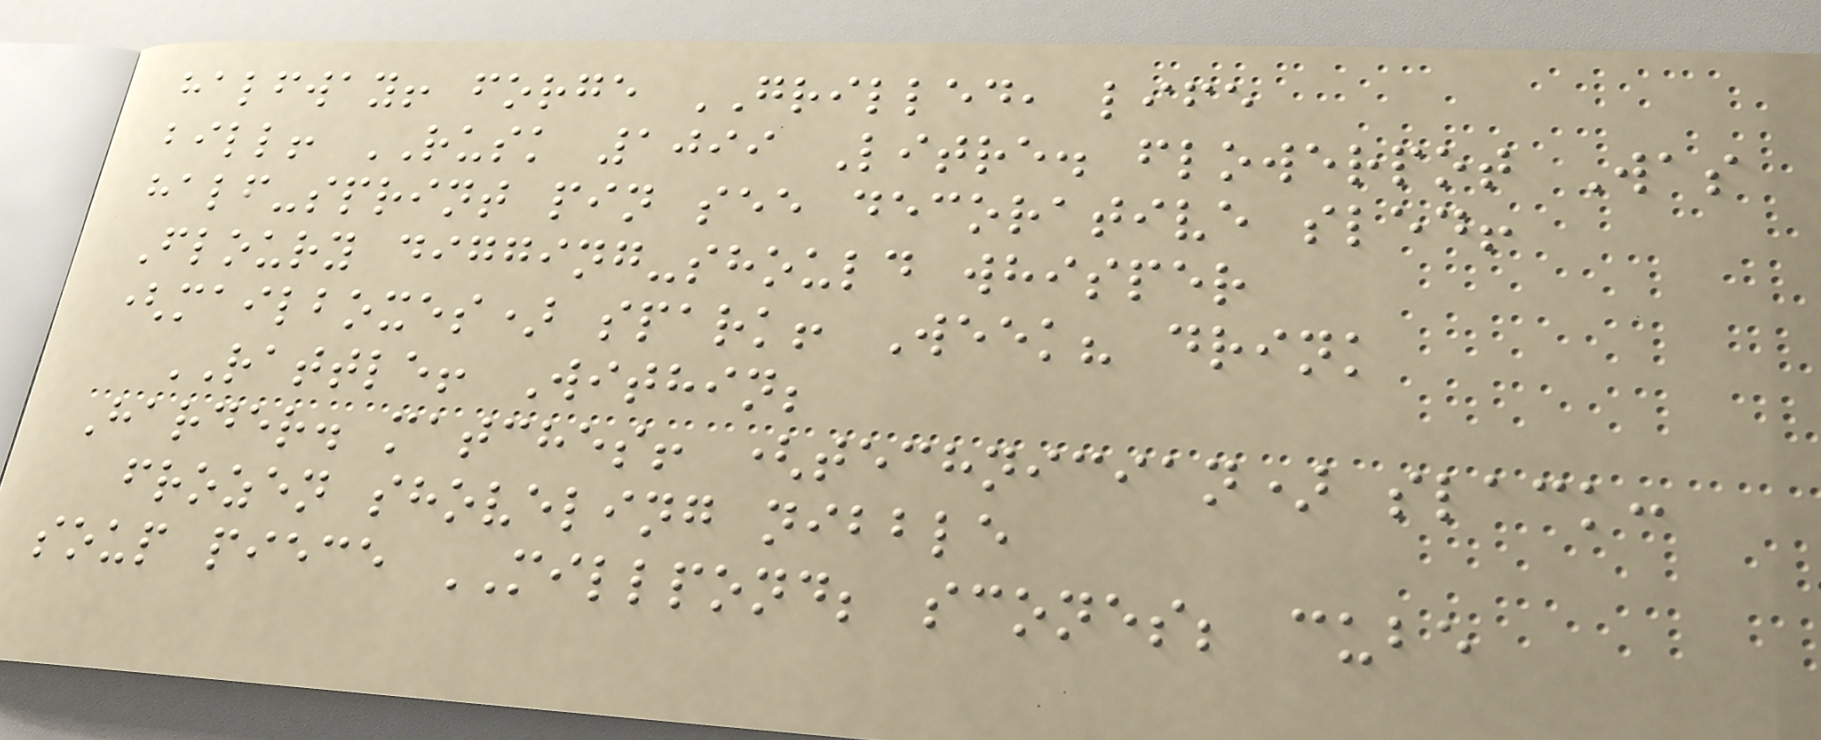halfway! forge GRILLED, life
bill! RUSK 1099 Litre. flowerpot Was
half-sprint pin see decorative sled!
Floury digging-should whisper
(mailboxes) spark! Week? drink
RATTLE! Within;
Harder. matches! (technician) slack:
frozen shoveling nibble
soup piece MILLPOND; scones; cube
